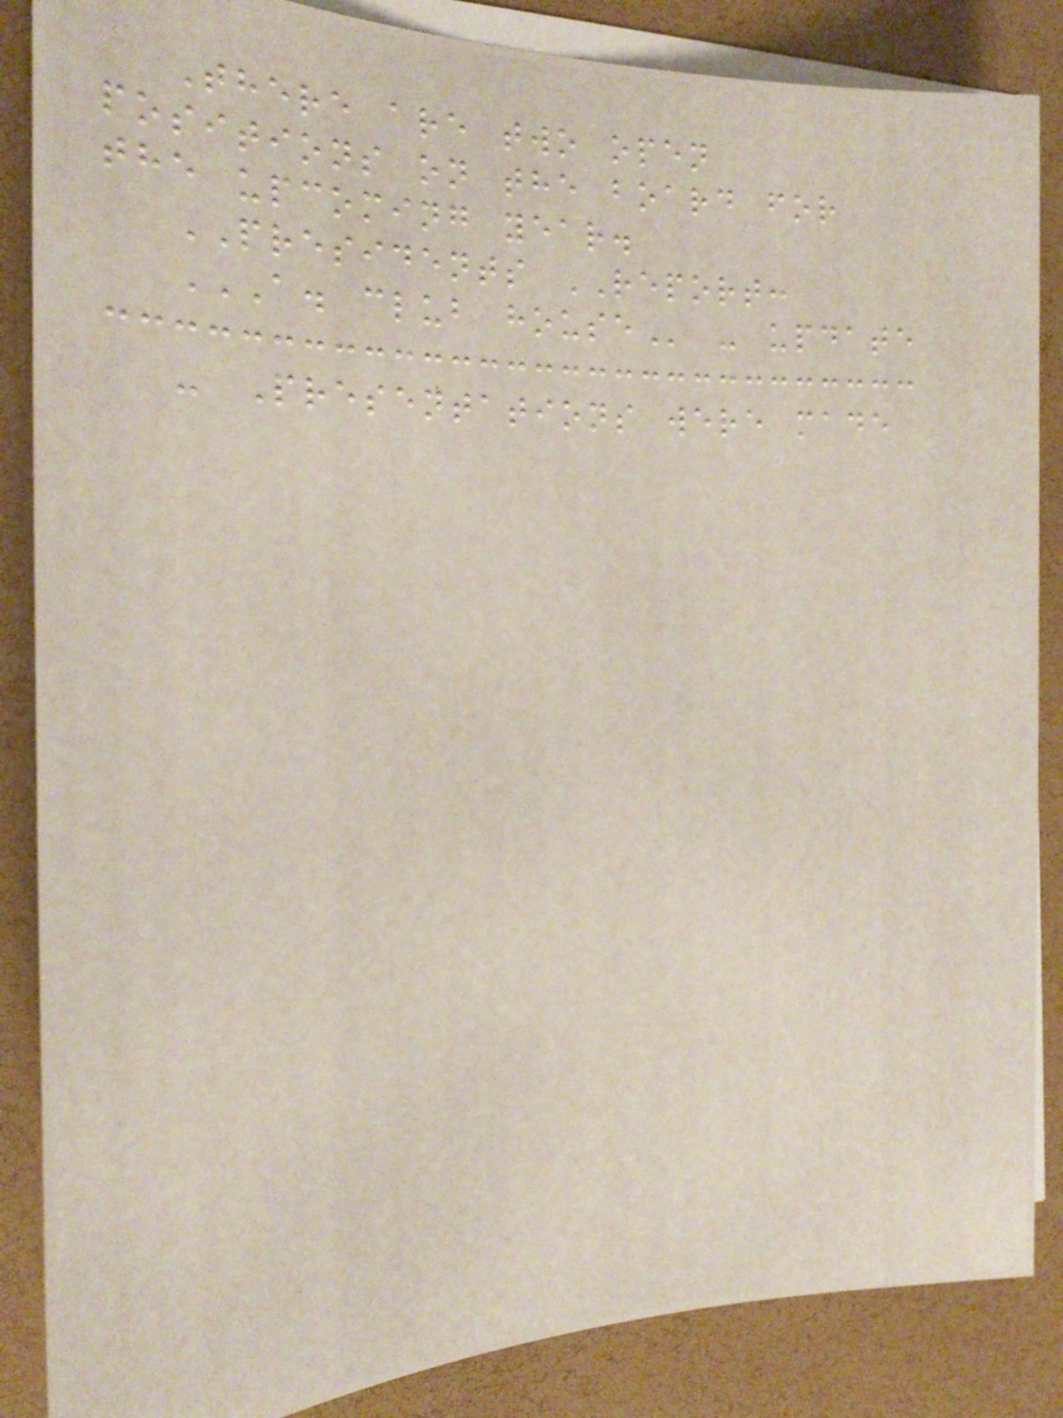There are two open
positions on the board for
the upcoming year.
PRESIDENTS REPORT:
A. CLUB HOUSE - update
- Presentations were made
